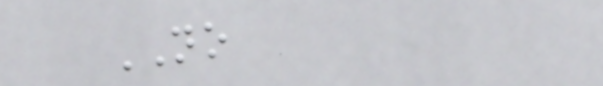NO
